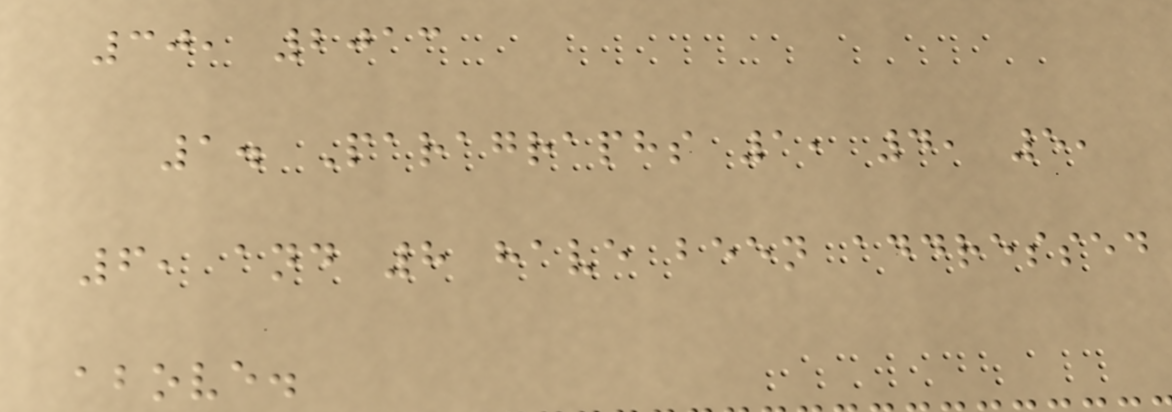30, 2013
1. Paragraphs 1, 4, 5,
6, and 8 have been addressed
above.
